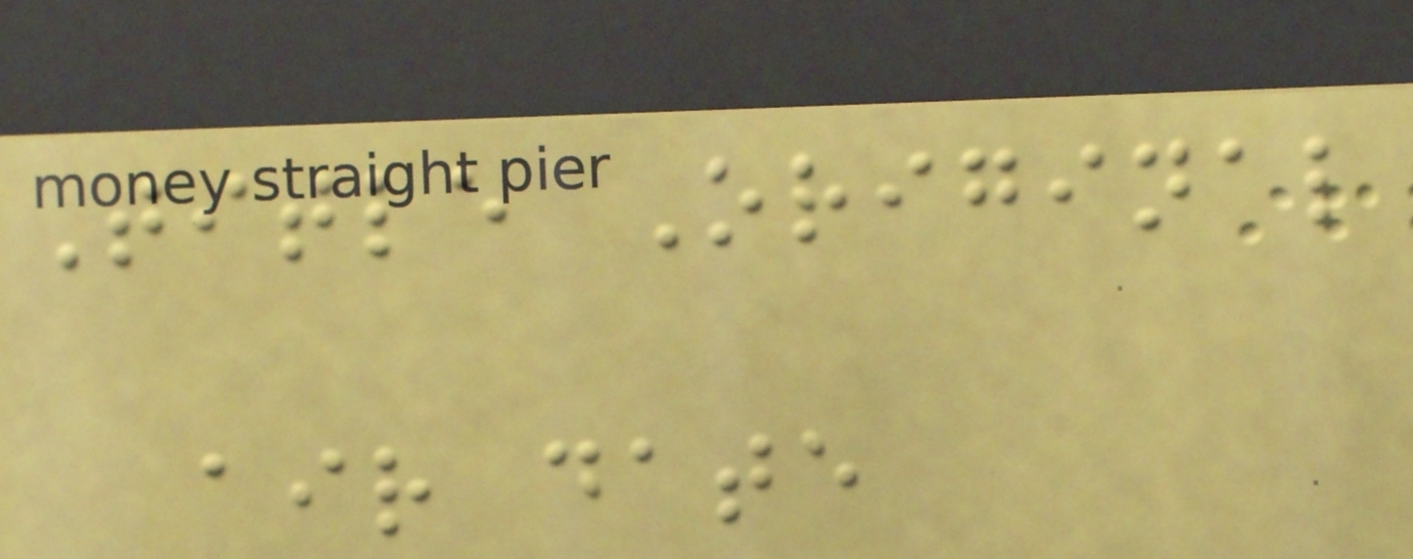Title Original
air date
